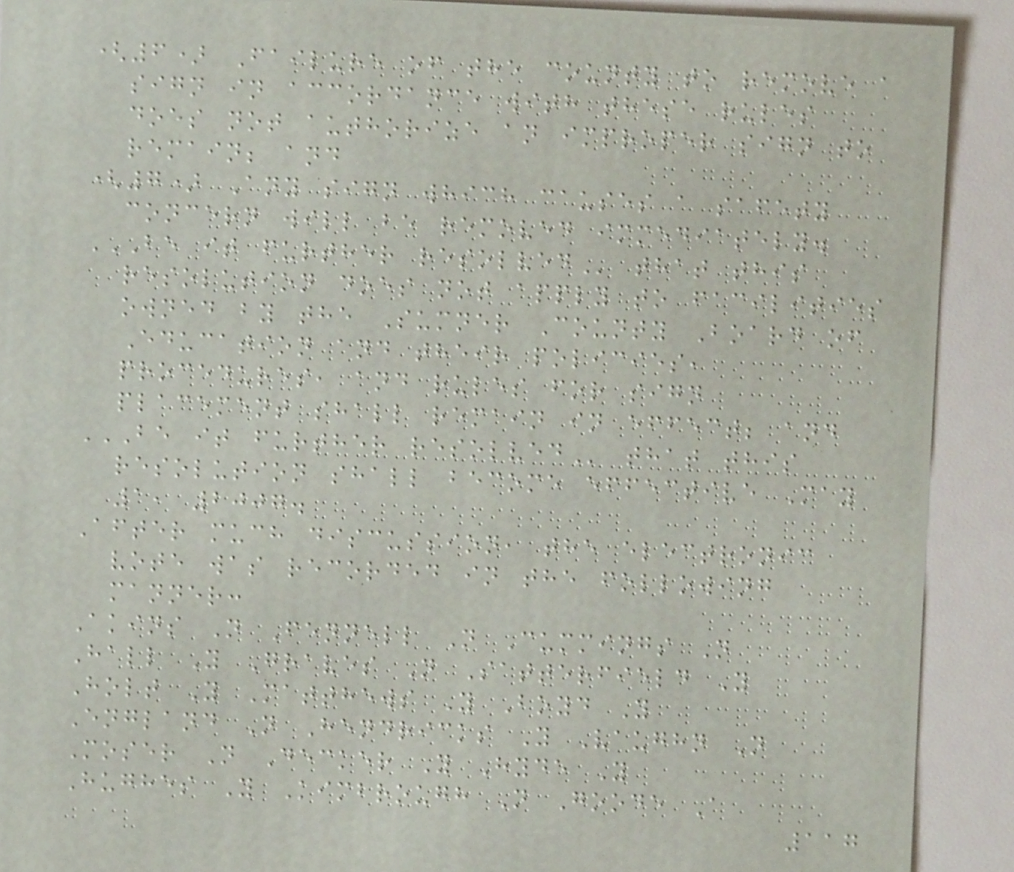(6) Failure of the county to remove a
sign in accordance with these rules
does not authorize an improper sign to
remain; and
(7) Any sign which causes a safety
concern will be removed immediately.
BE IT FURTHER RESOLVED that this
resolution does not apply to facilities
owned by the Sumner County Board of
Education and their policies,
procedures, and rules for sign
placement shall remain in effect; and
BE IT FURTHER RESOLVED that this
resolution shall become effective May
1, 2007.
After much discussion, the electronic
vote was recorded in the following
manner:
Akins N Fennell N Cummings N
Hall Y Graves N Satterfield Y
Holt Y Matthews Y Boyd Y
England N Hendricks Y Vaughn N
Moser N Decker Y Hyde Y
Hughes Y Kimbrough N Goode A
117
